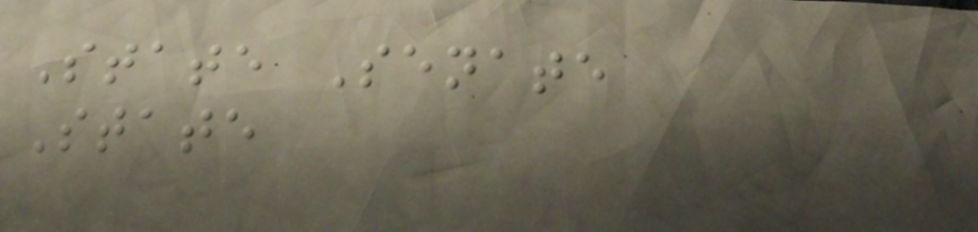State Senate
State
